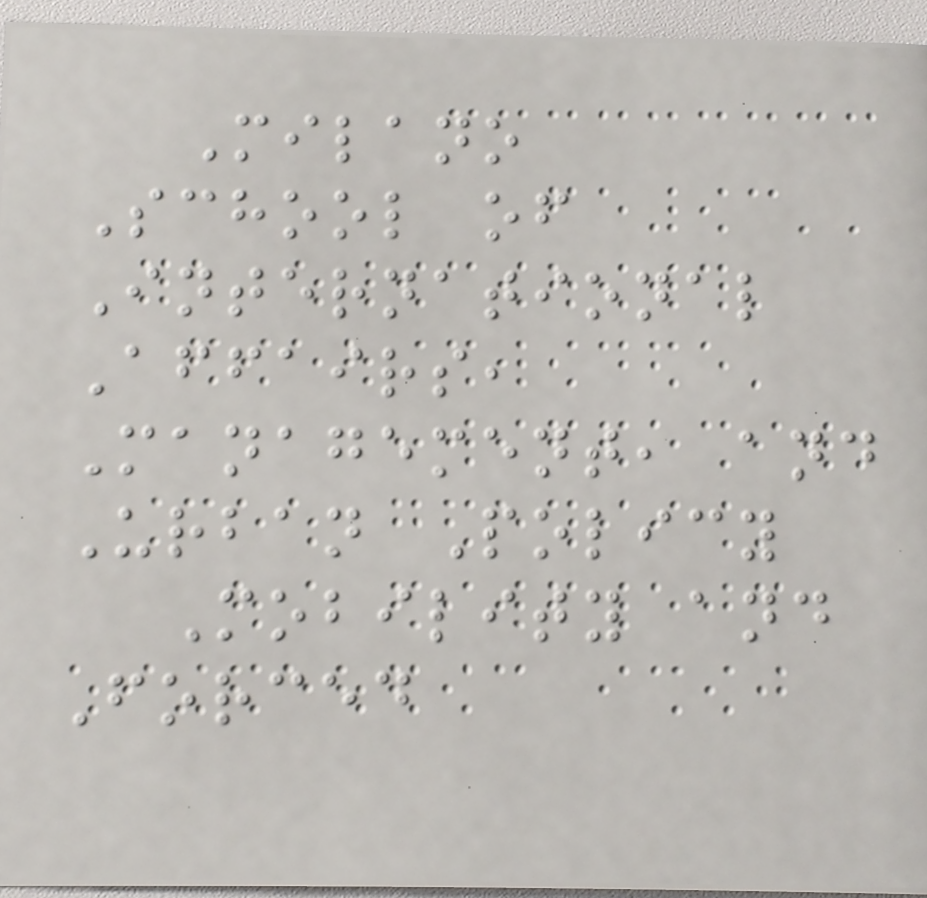Milano
School of
International
Affairs,
Management, and
Urban Policy
Mobility and
Forced
